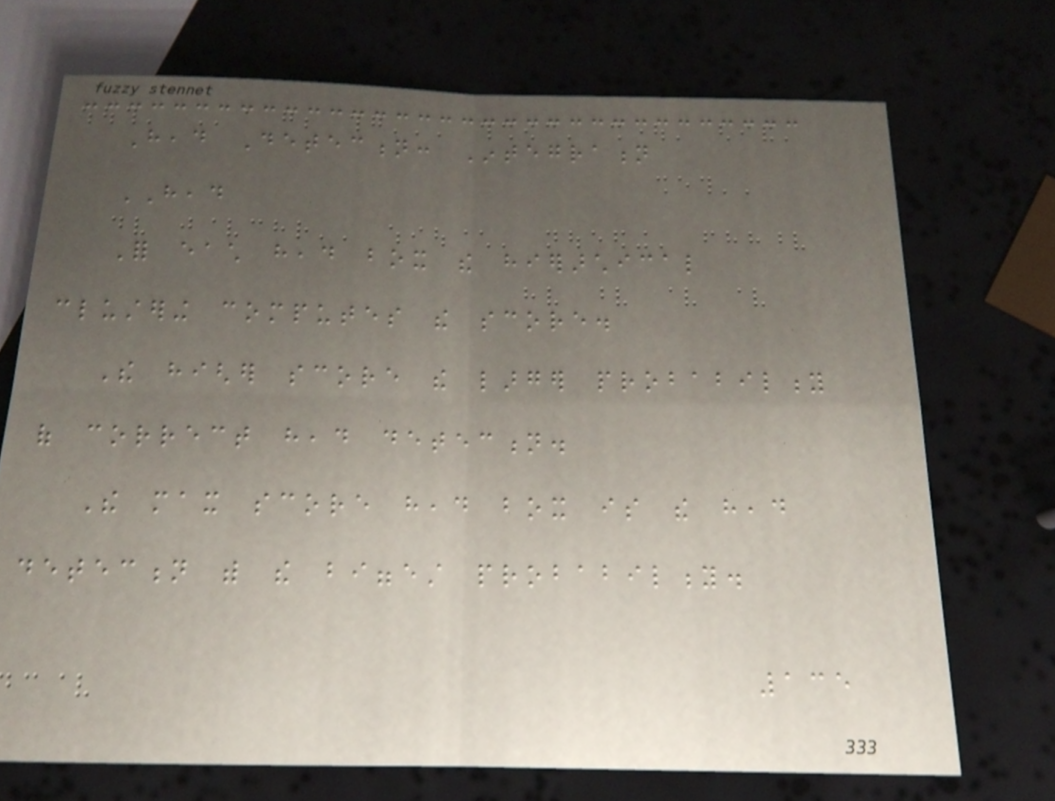Head Detection: Integration
HEAD
For each head box the hierarchical
clustering computes the score.
The higher score the larger probability
of correct head detection.
The max score head box is the head
detection with the biggest probability.
135
